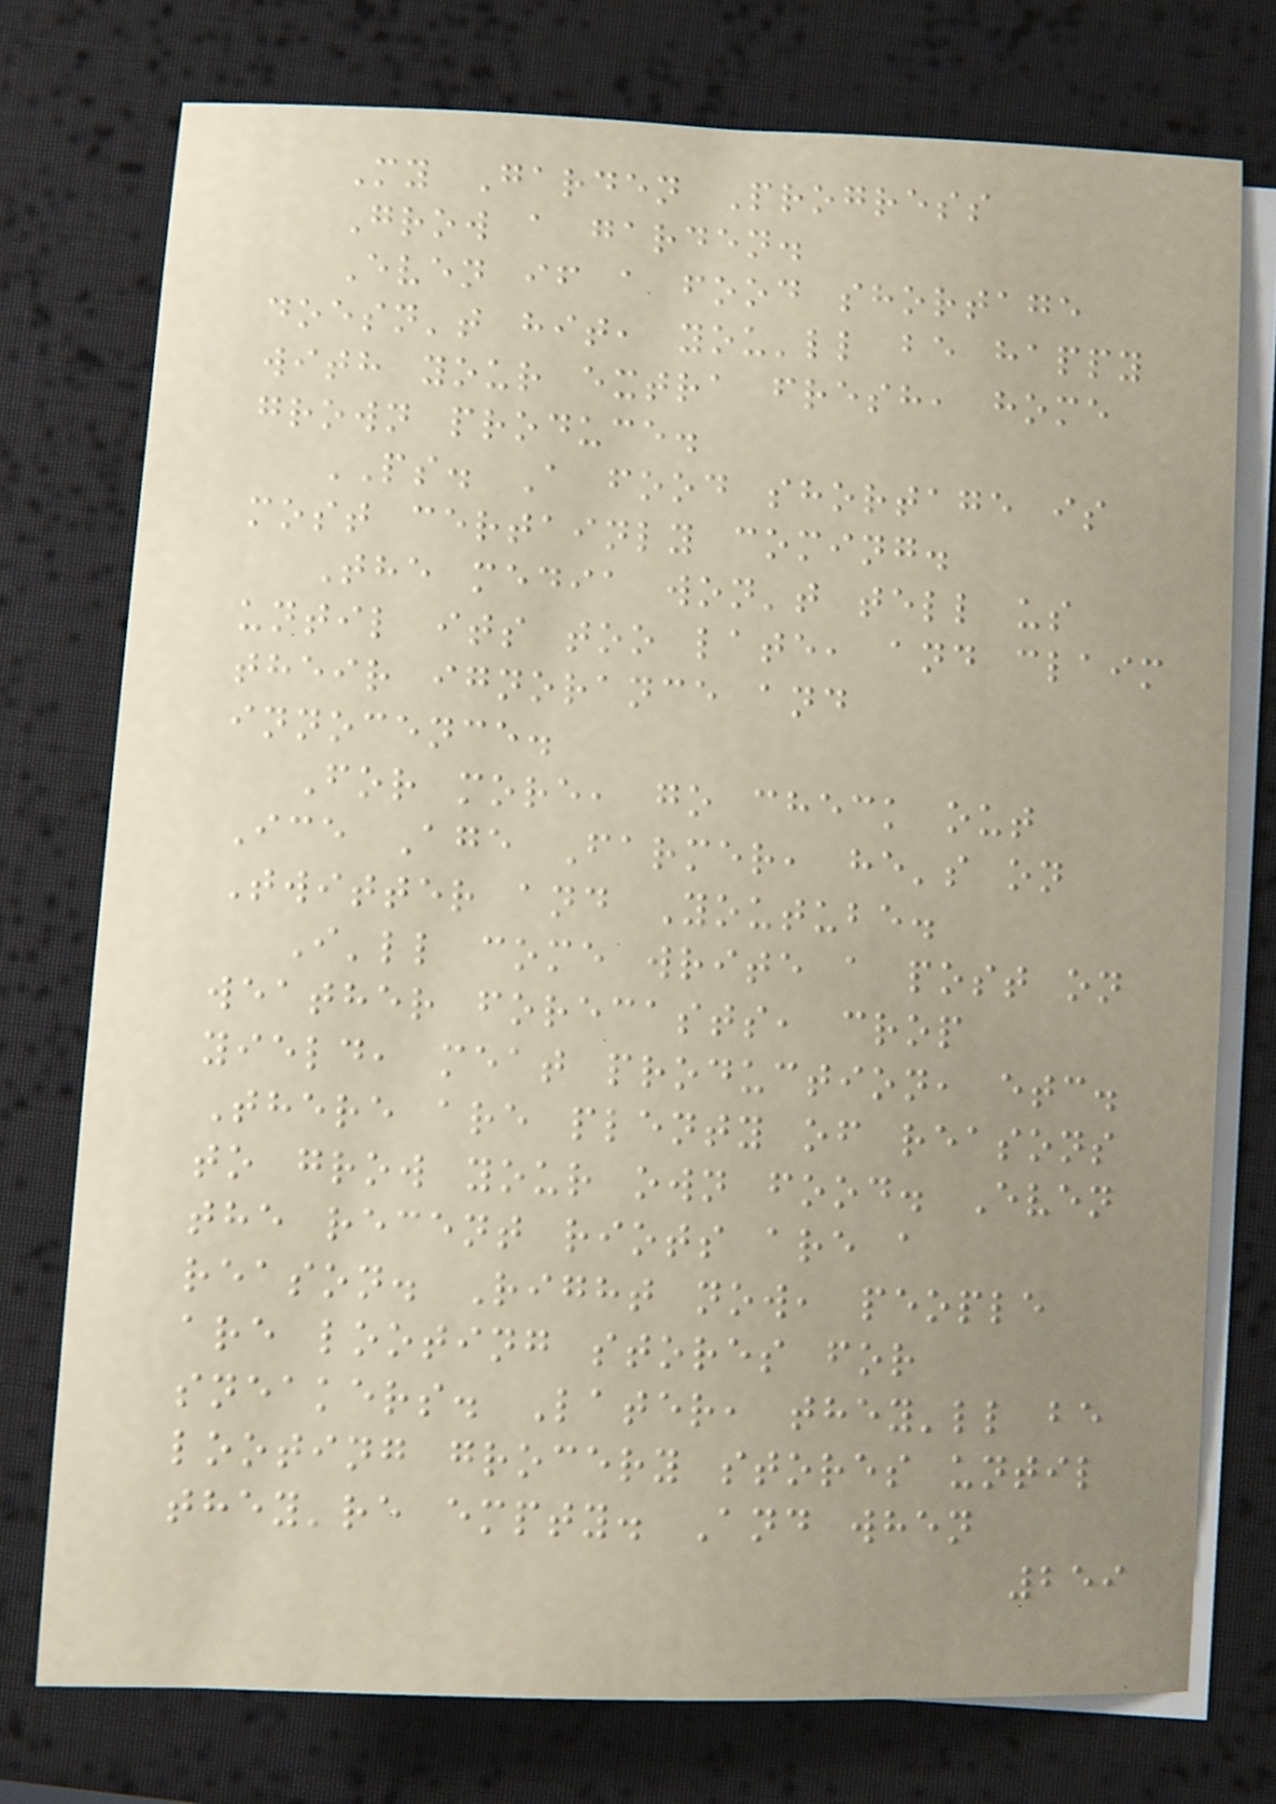My Garden Progress
Grow a garden.
Even if a food shortage
doesn't hit, you'll be happy
with your extra fresh, home
grown produce.
PS. A food shortage is
most certainly coming.
The media won't tell us
until its too late, and claim
their ignorance and
innocence.
For more, go check out
Ice Age Farmer, he's on
Twitter and Youtube.
I'll come write a post on
weather forecasts, crop
yield, meat production, etc.
There are plenty of reasons
to grow your own food. Even
the recent riots are a
reason. Right now, people
are looting stores for
sneakers. Later, they'll be
looting grocery stores until
they're empty. And when
259
